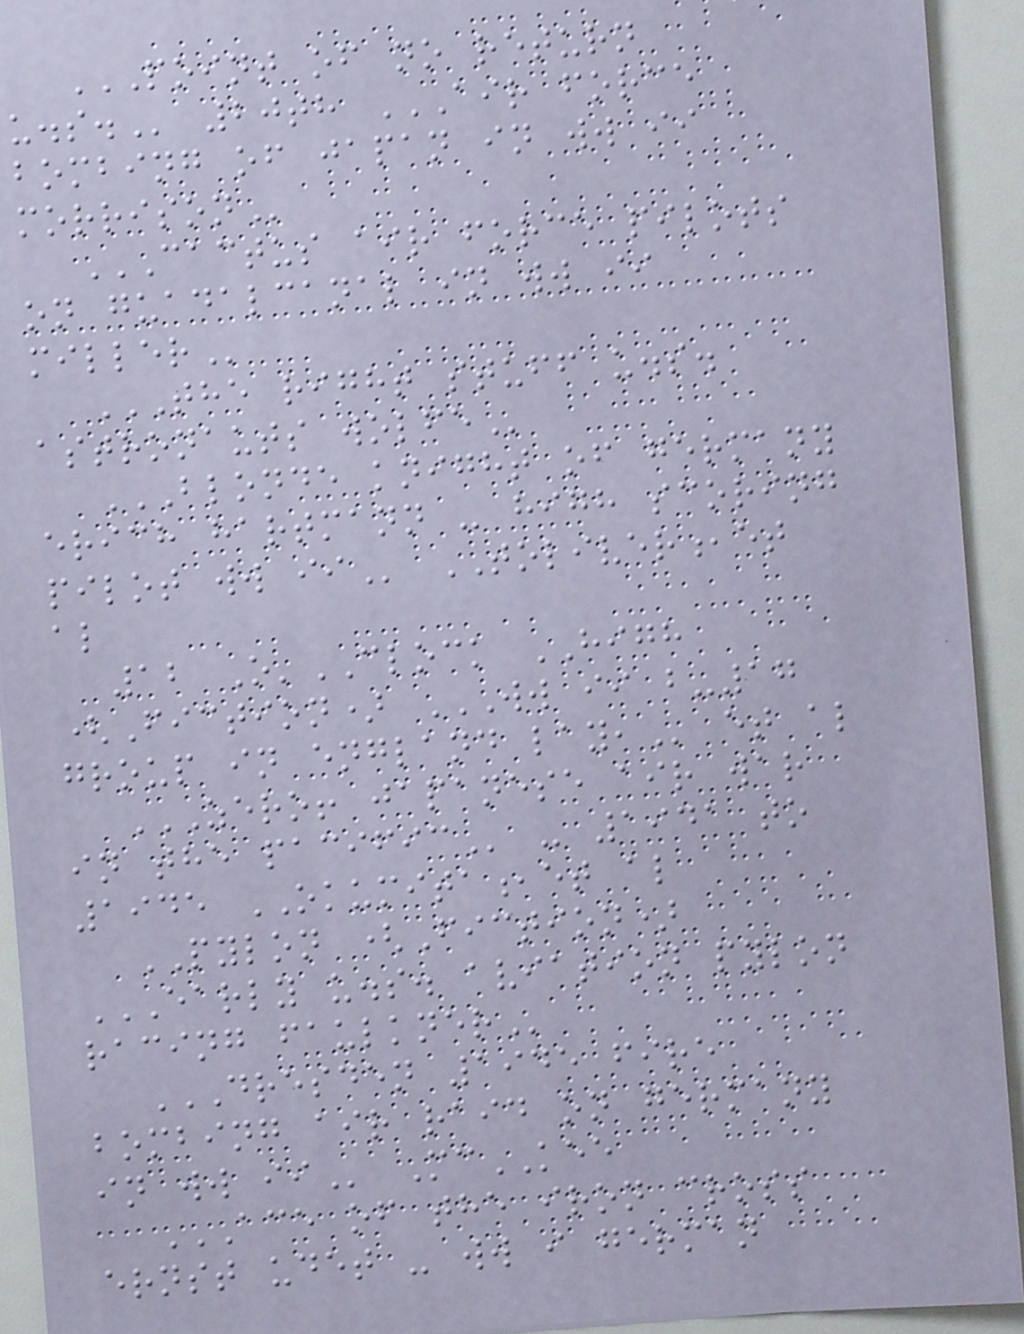POINT OF NO RETURN
U.S. 20th AIR FORCE
BOMBING OF JAPAN IN WW II
MORRISON
CACTUS AIR FORCE PILOTS
ON GUADALCANAL IN WW II
MILLER
THE RIGHT STUFF U.S.
ASTRONAUTS WOLFE
BLONDE KNIGHT OF GERMANY
ERICH HARTMANN - HIGH SCORING
PILOT WW II TOLIVER,et
al
12 O'CLOCK HIGH
(Fiction) WW II B-17
GROUP IN ENGLAND LAY, et al
ZERO! JAPANESE AIR WAR
IN THE PACIFIC - 1941 to
1945 OKUMITA,et al
PYLON (Fiction)
EARLY U.S. AVIATION PYLON
RACING FAULKNER
DRESDEN 1945 FIRE
BOMBING AIR RAID ON GERMANY
IN WW II McKEE
ACE OF THE IRON CROSS
ERNST UDET - WW I GERMAN
